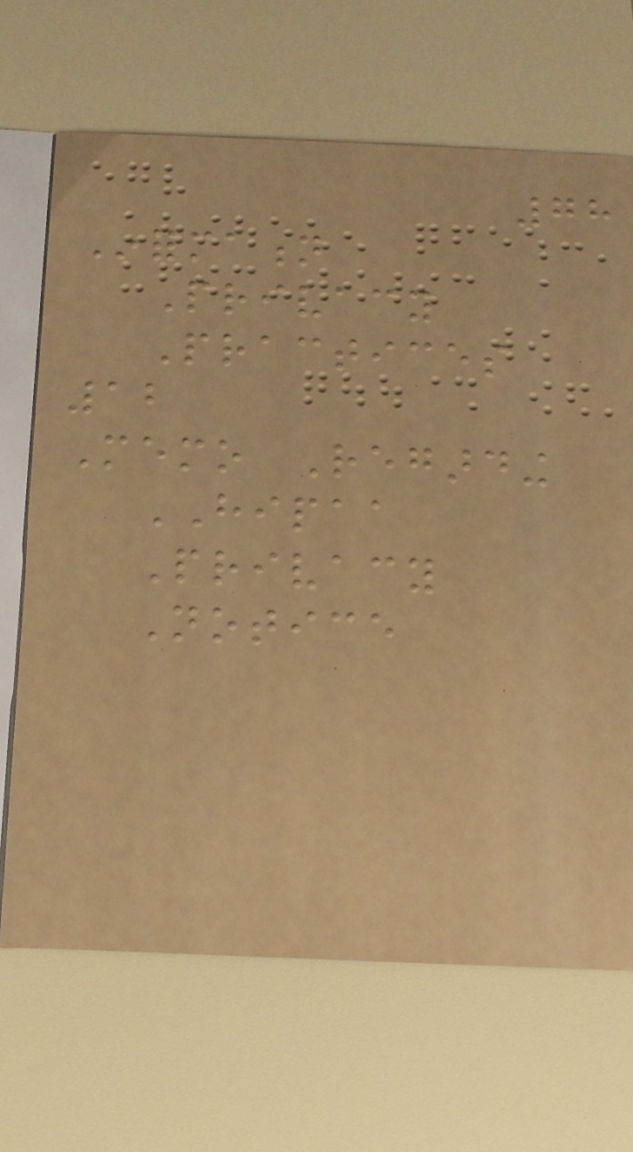78
Information
Privacy
Practices
12
Memo Regarding
HIPAA
Privacy
Notice
